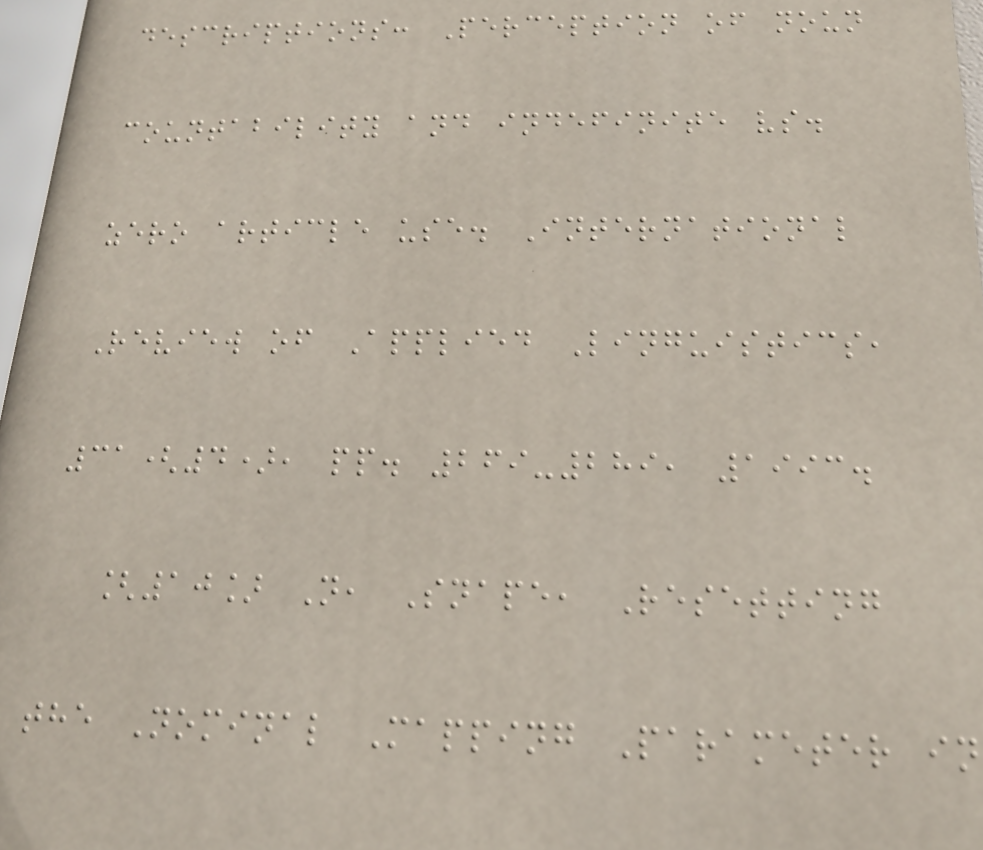descriptions: Perception of noun
countability and indefinite vs.
zero article use. International
Review of Applied Linguistics,
31(4), pp. 269-289, 1993.
[10] N, Snape, Resetting
the Nominal Mapping Parameter in
